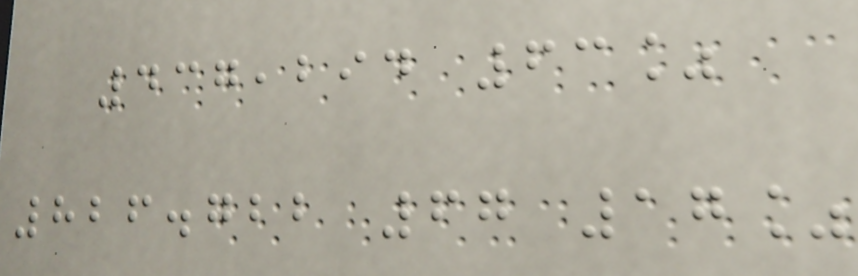437,294 63%
826.722 67 17%
